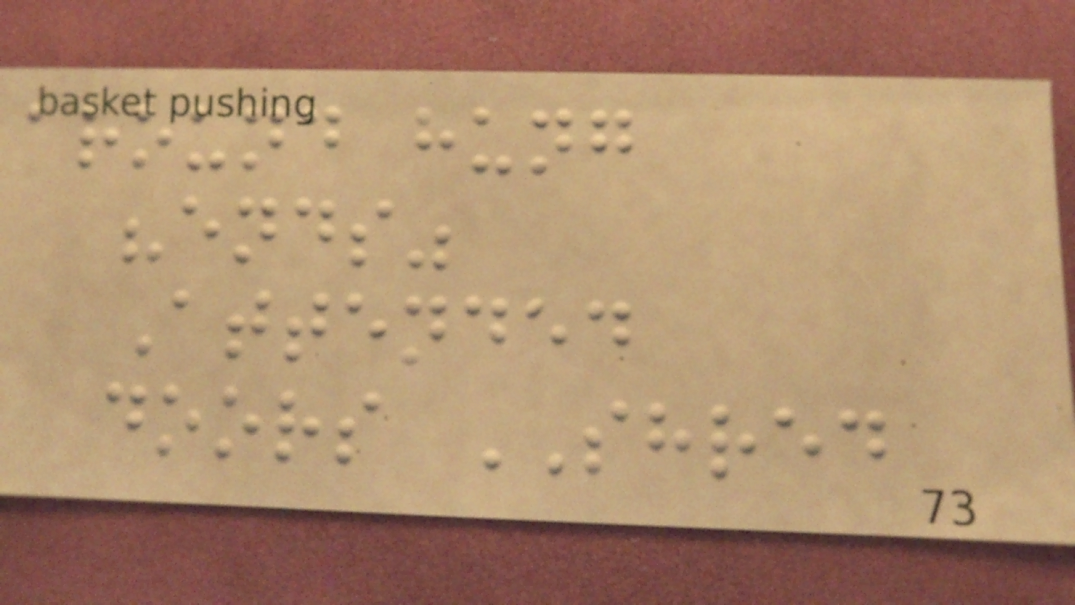around hung
"ends"
Attended
doors SHRED
